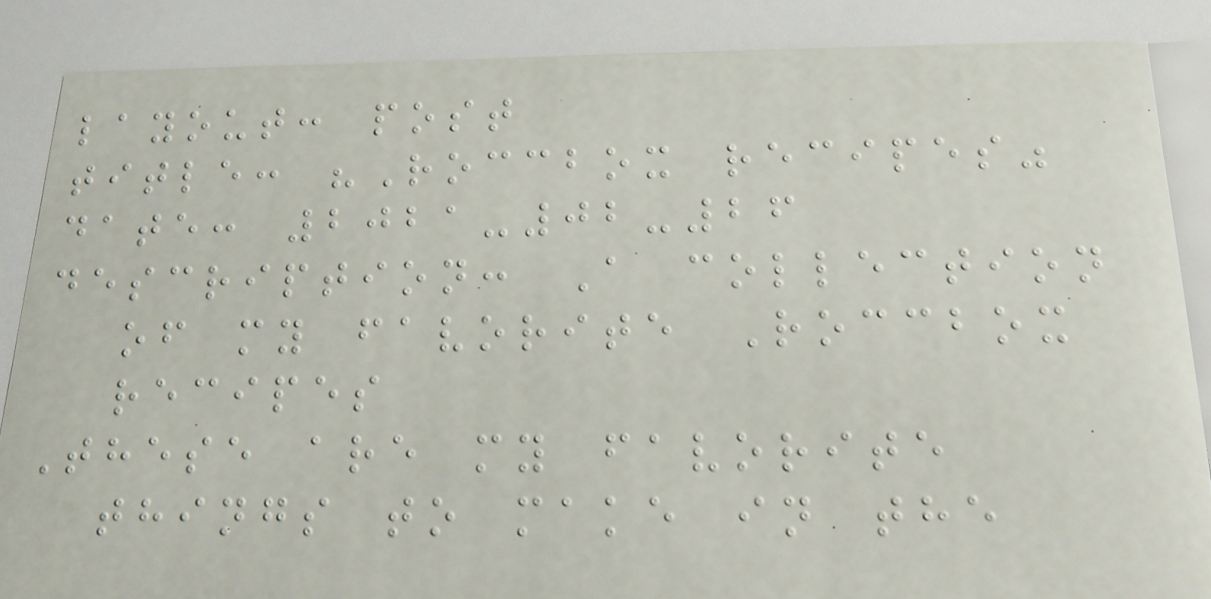layout: post
title: "Roccbox recipes"
date: 2021-02-26
description: A collection
of my favorite Roccbox
recipes
These are my favorite
things to make in the
